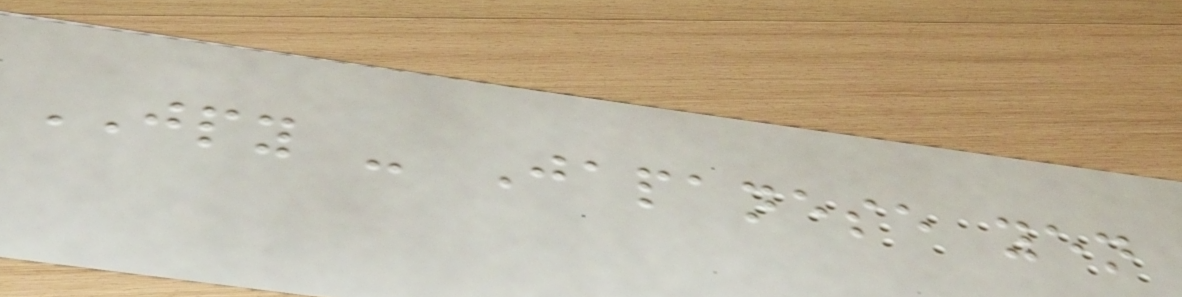JPY - Japanese yen
